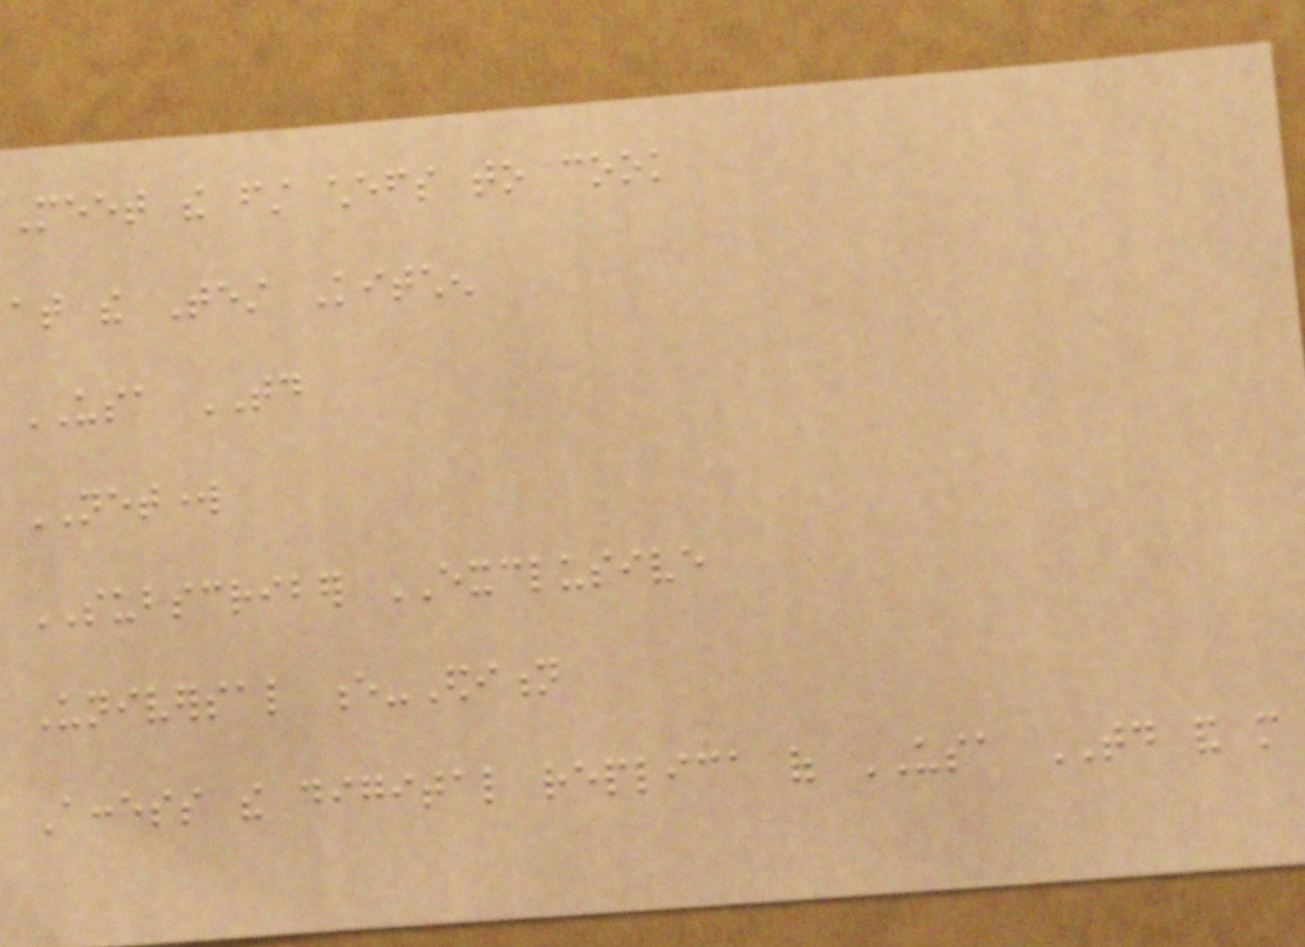Meet the first chefs to cook
at the Test Kitchen
USA TODAY
NETWORK
SUBSCRIBER EXCLUSIVE
Universal e-Edition
Access the digital replica of USA TODAY and more
